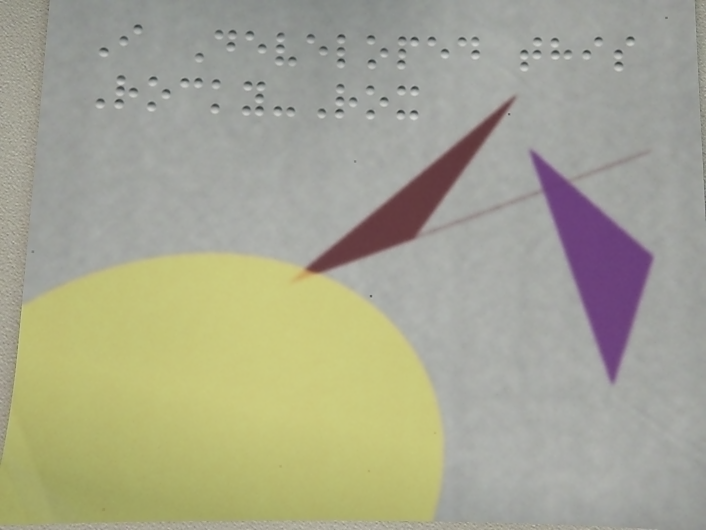I Developed this
Rocky-Rox
